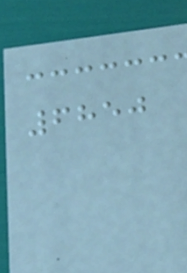6850
